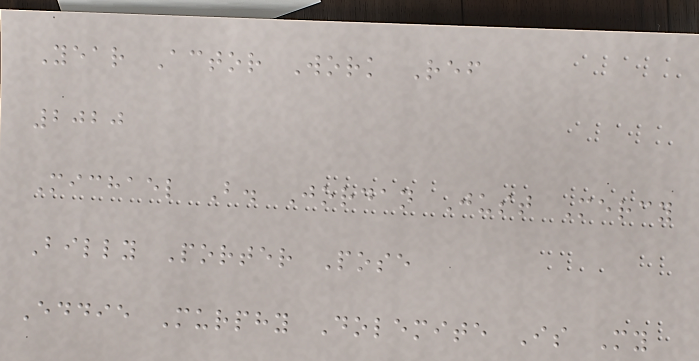Year Actor Work Ref
2020
Michael B. Jordan Just Mercy
Billy Porter Pose
Eddie Murphy Dolemite Is My
